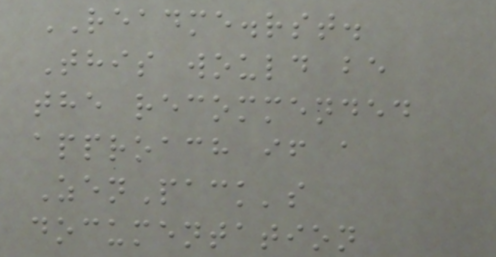README.rst.
This would be
the recommended
approach if a
ZenPack's
documentation
